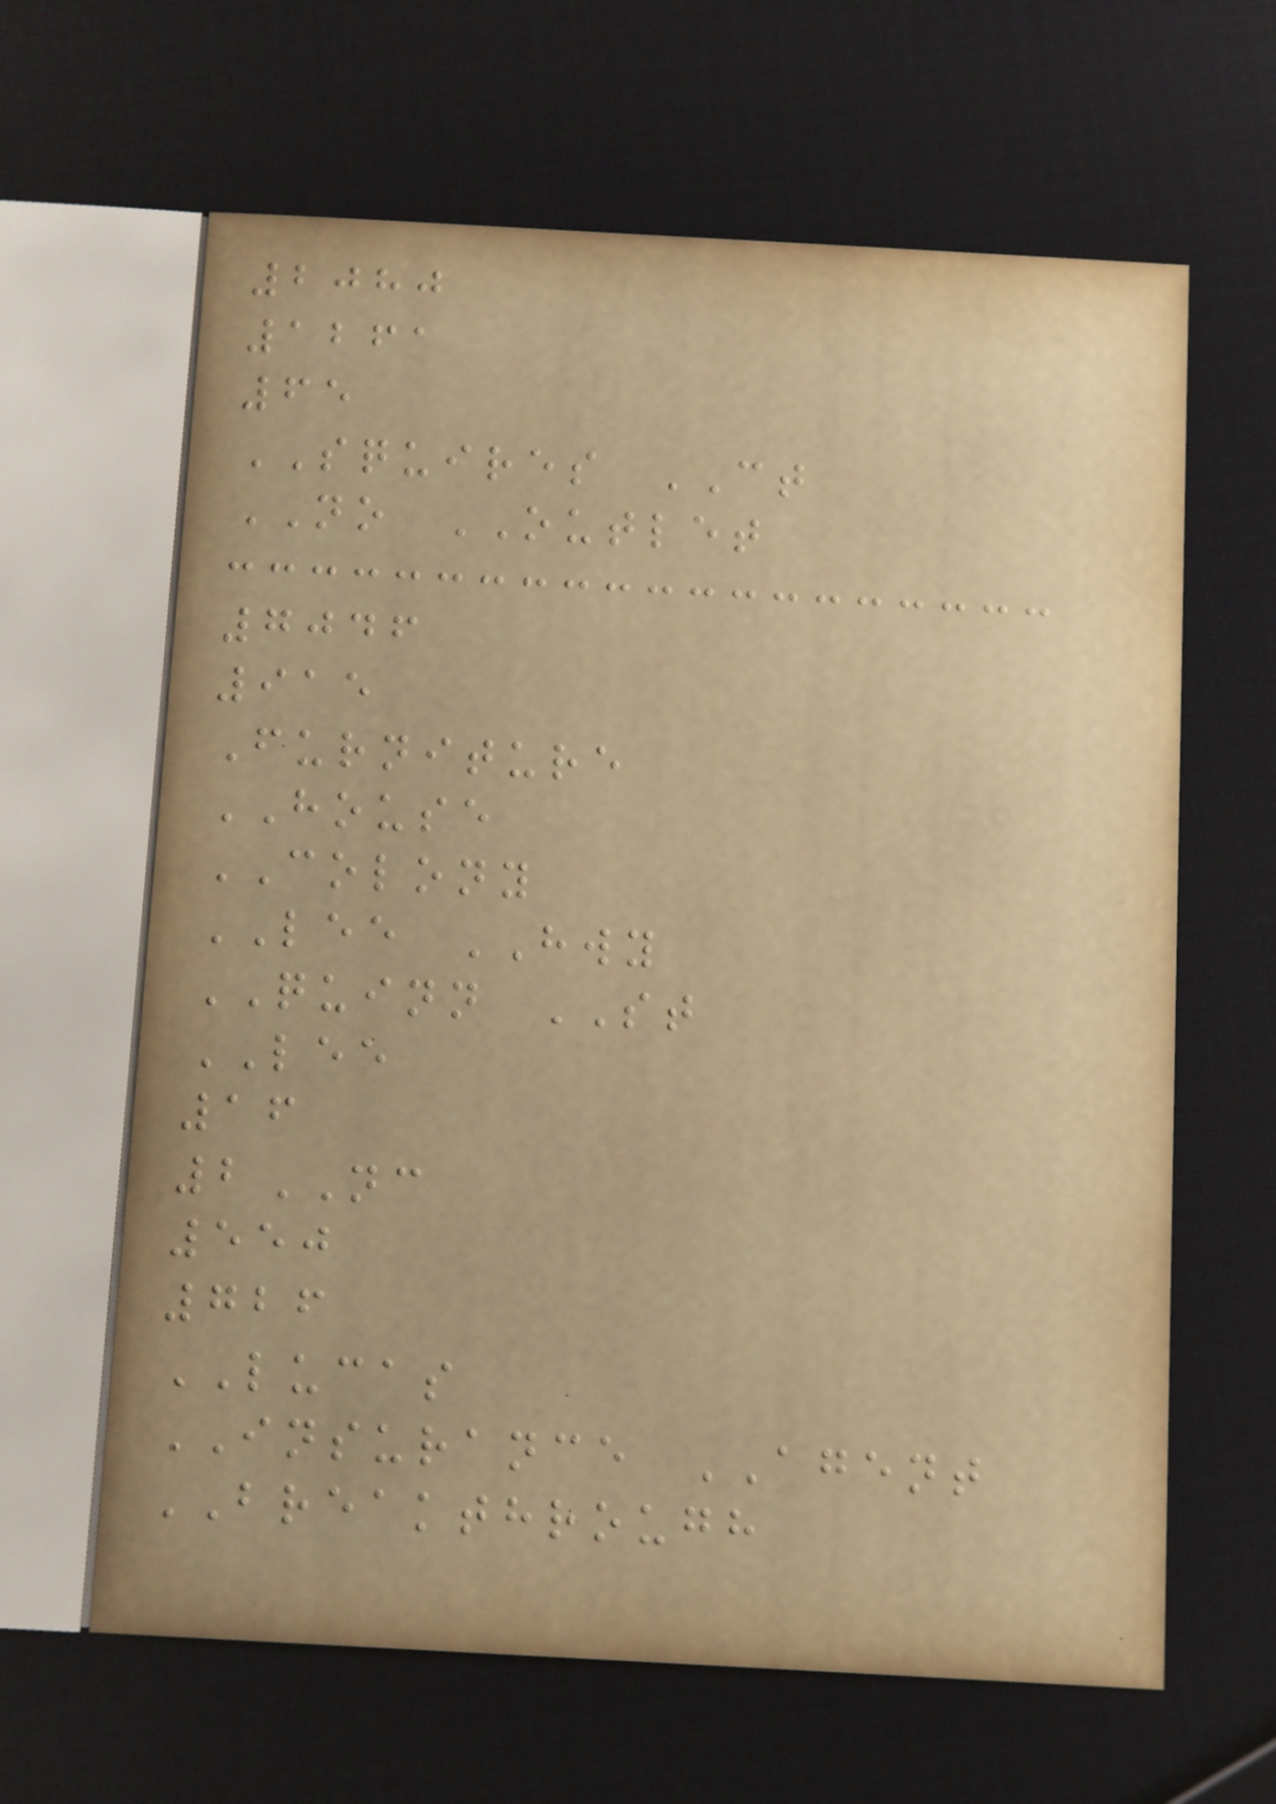2080
1261
65
SQUIRES CT
NO OUTLET
7046
915
Furniture
HOUSE
COLONY
LEE HWY
QUINN ST
LEE
16
2NC
550
726
LUCAS
INSURANCE AGENT
BREAKTHROUGH
